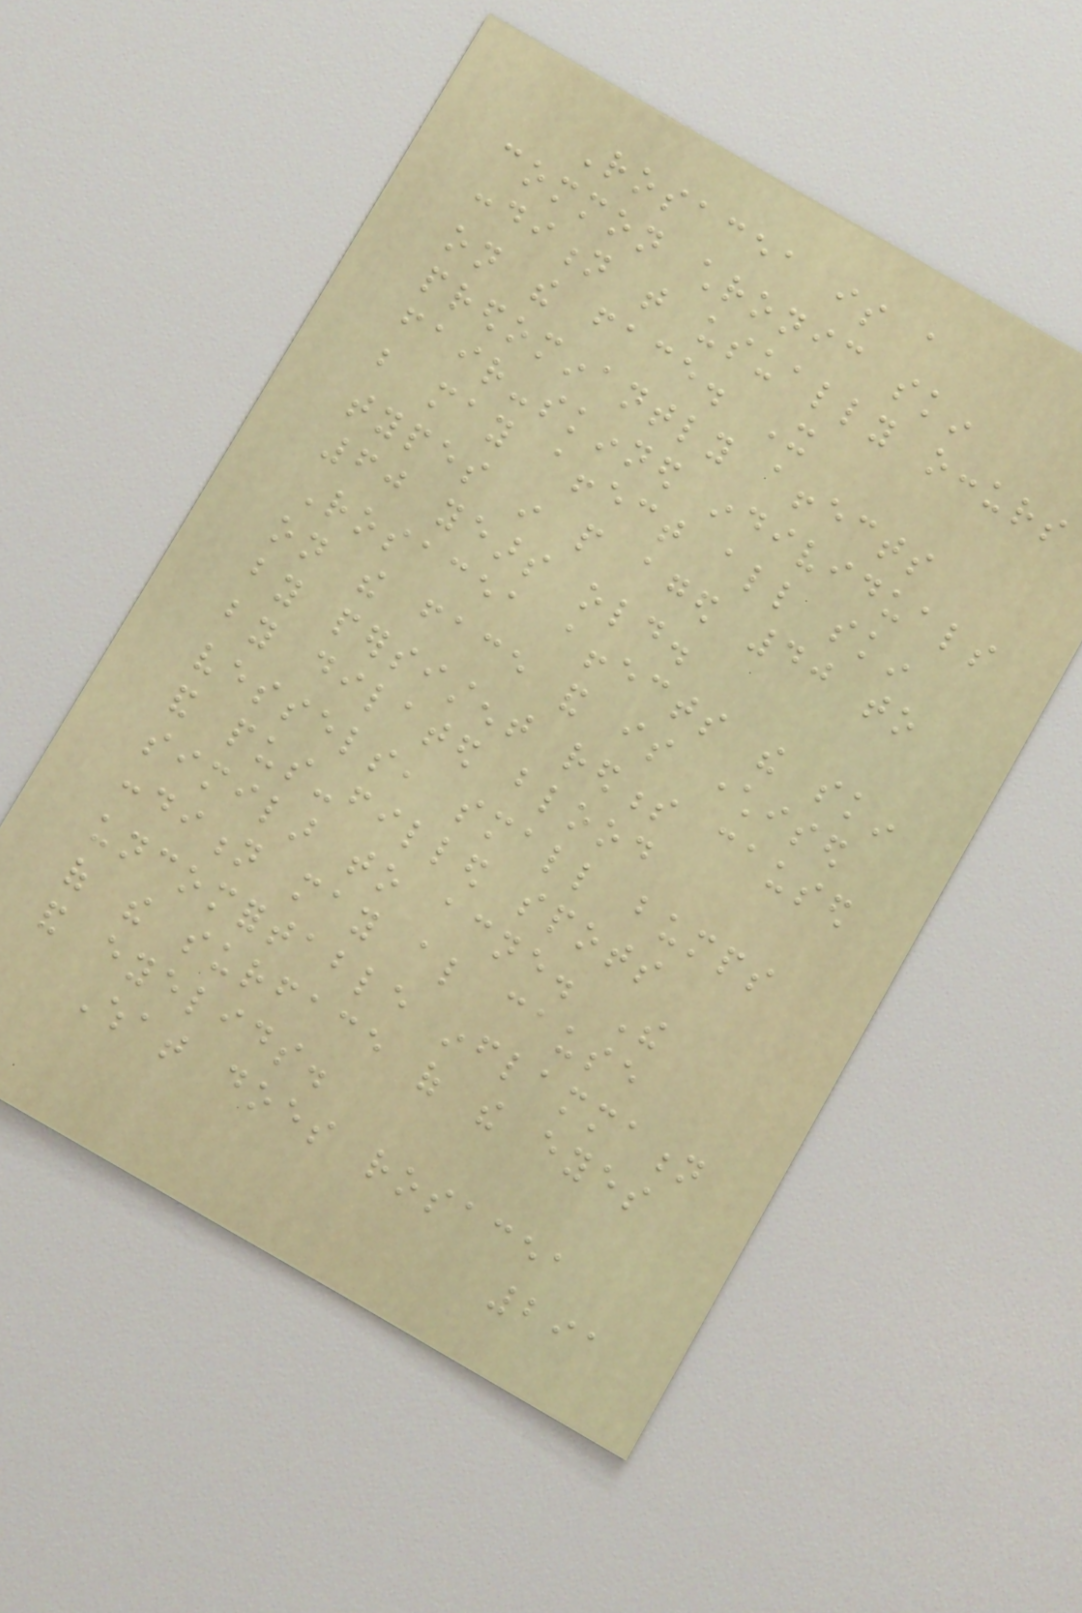Rosacea is a
common chronic skin
condition that usually occurs
on the face. It
predominantly affects
fair-skinned individuals
but may affect all skin
types in people aged 40 to
60 years old.
Rosacea affects the skin
on the face and is characterised
by persistent redness caused
by dilated blood
vessels, small bumps
and pus-filled spots
similar to acne. The
condition may also cause
uncomfortable inflammation
of the surface of the eyes
and eyelids.
What does rosacea
291
